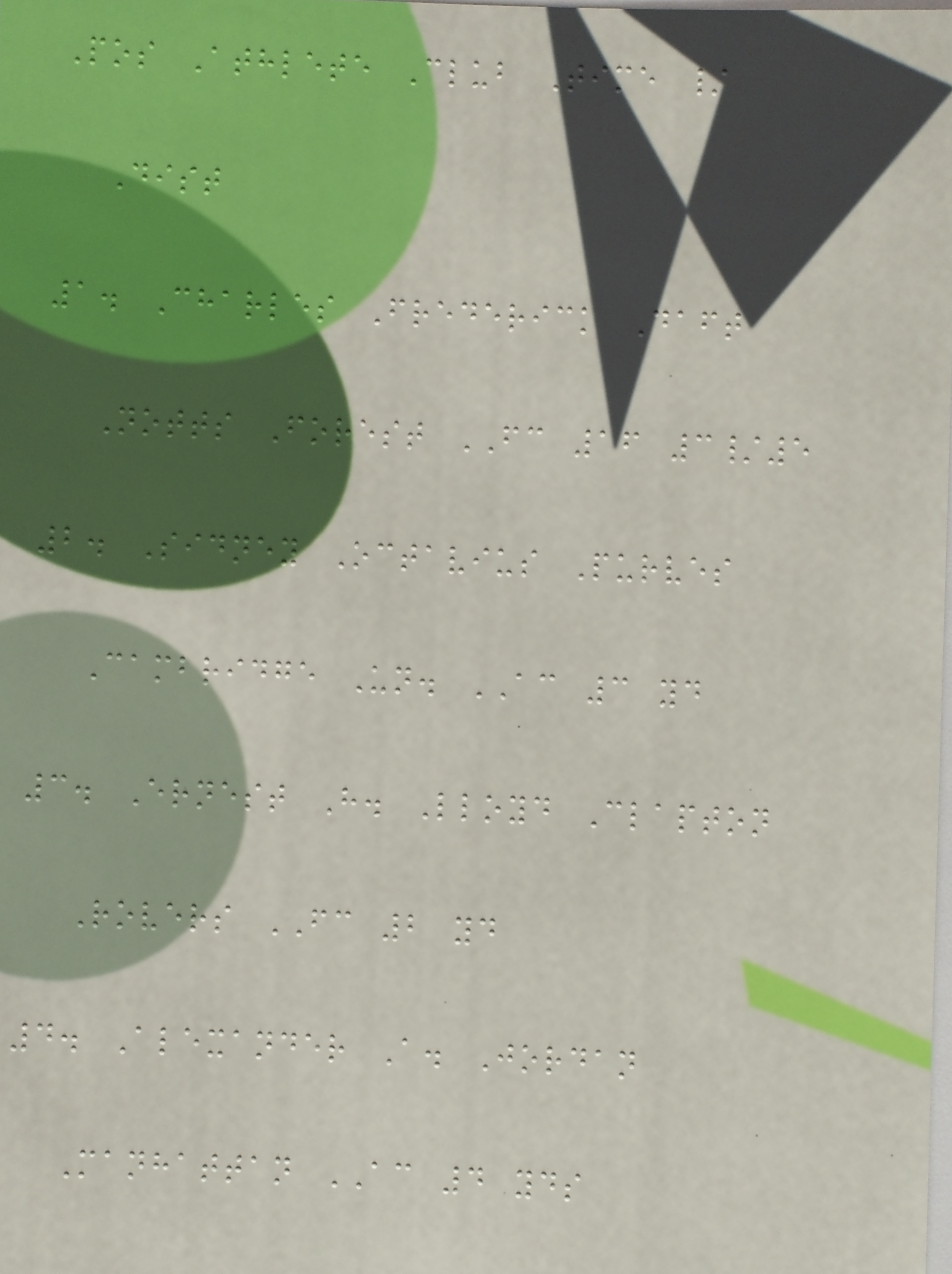Pos Athlete Club Time /
Dist
1. Charles Frederick Daft
Notts Forest FC 16 3/5
2. Sidney Octavius Purves
Cambridge Un. AC 3 yd
3. Ernest H. Lloyd Clapton
Rovers FC 2 yd
4. Alexander A. Jordan
Manhattan AC 4 yds
